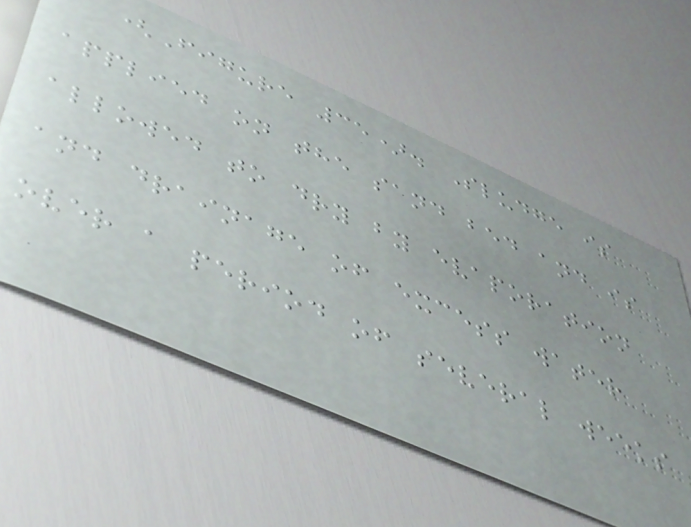(Figure 35). Sludge is
applied on the sand bed and is
allowed to dry by evaporation
and drainage of excess water
over a period of several weeks
